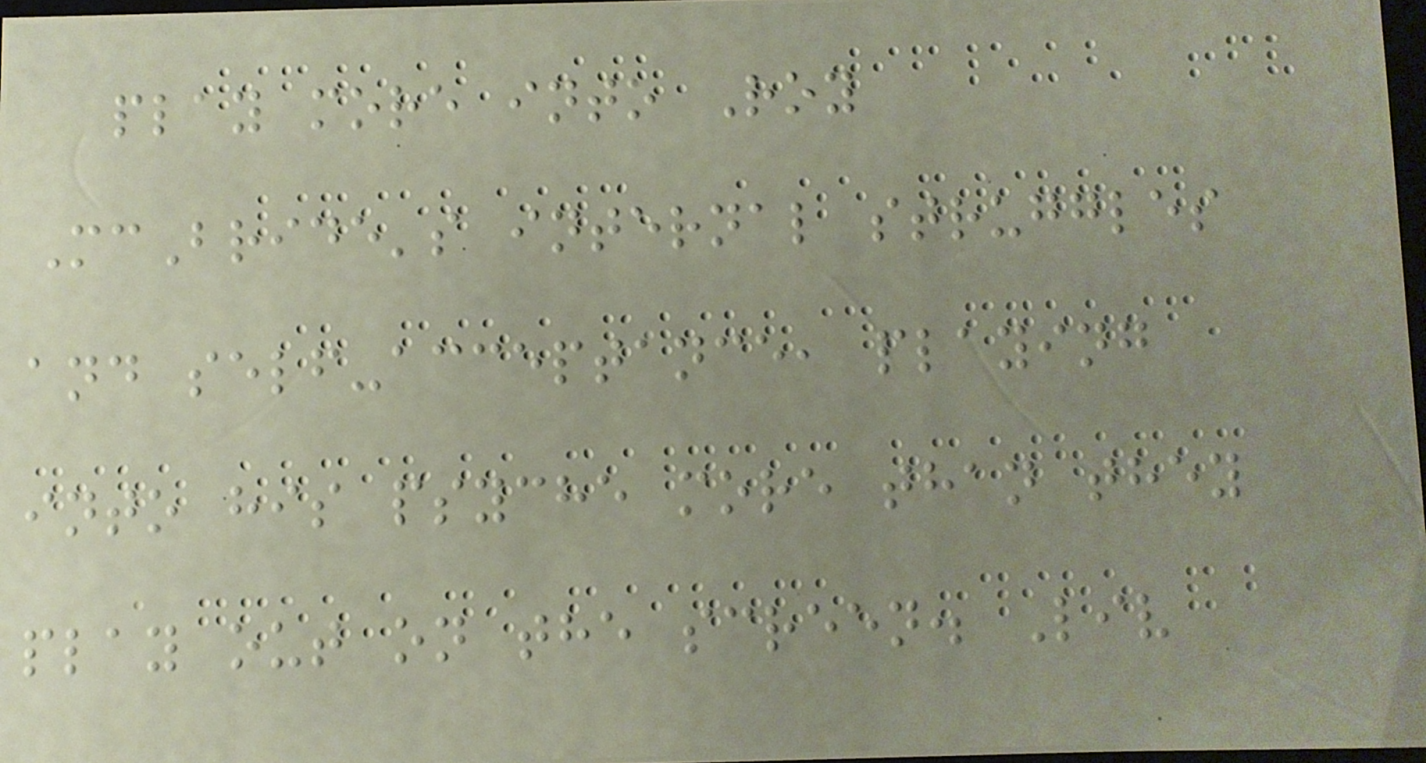play more into Roy
McBride's internal struggles
and self-acceptance, playing
into his psyche more than they
play out on the screen. Liv
